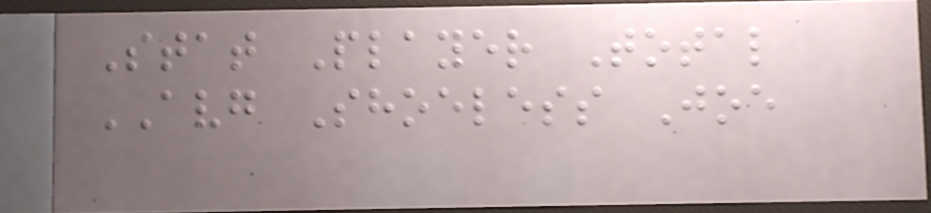Stat Player Total
AVG Shoeless Joe
